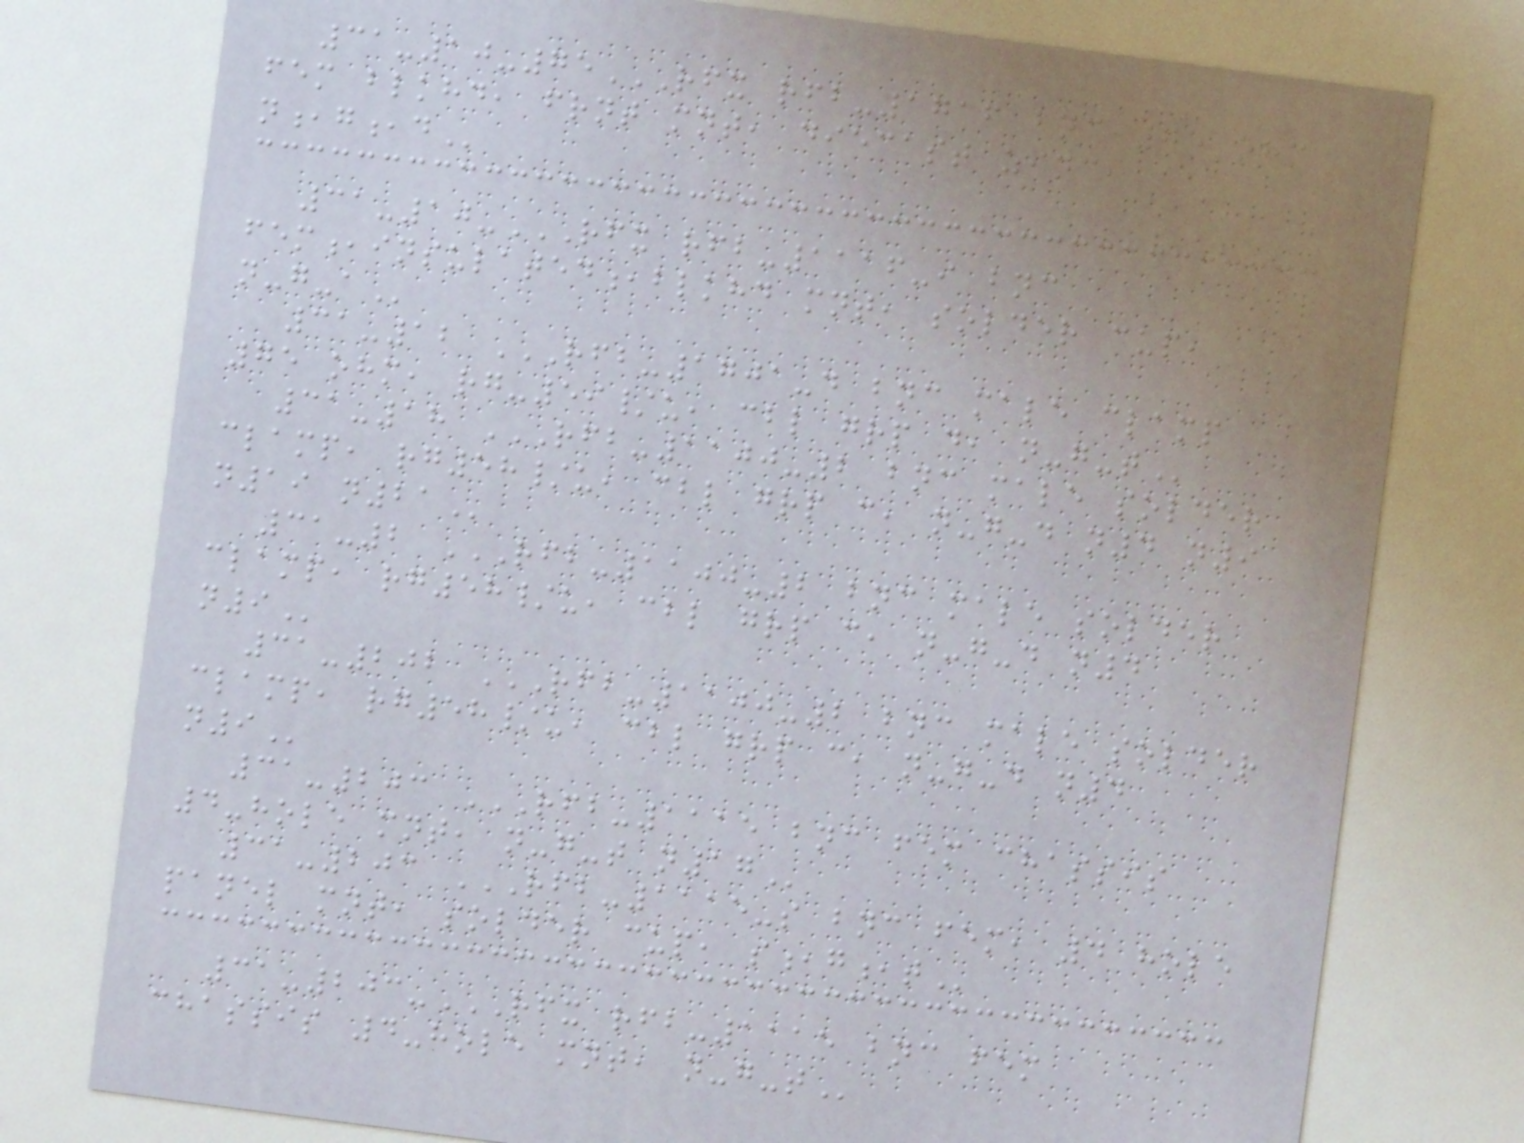31-10-75RFX RFB-1716 BNC 75 OHM
FEM BLKHD, FRNT MNT, DIECAST ZINC,
N,G,D
31-10-RFX RFB-1116-I BNC
FEM,INSULATED,BLKHD MNT, SOLDER CUP,
N-G-A
31-12 RFB-1701-D BNC MALE CLAMP
75 OHM, RG-59/U, CBL GRP D, N-G-T
31-18 RFB-1100-2 BNC MALE SOLDER
CLAMP, RG58/U, CBL GRP C, N-G-D N4 N9
N19 N21
31-2 RFB-1100-2 BNC MALE SOLDER
CLAMP, RG58/U, CBL GRP C, N-G-D N4
N9
31-202 RFB-1100-2 BNC MALE SOLDER
CLAMP, RG58/U, CBL GRP C, N-G-D N4
N9
31-203 RFB-1115 BNC FEM CHASSIS
4-HOLE MNT, N-G-T N17
31-203 RFB-1115-S BNC FEM, 4 HOLE
PANEL MNT, SOLDER CUP, S,G,T
31-203-RFX RFB-1115 BNC FEM
CHASSIS 4-HOLE MNT, N-G-T
